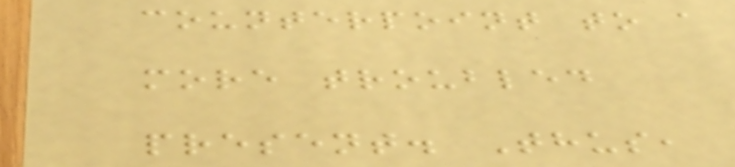counterpoint to a
more troubled
present. Thus,
